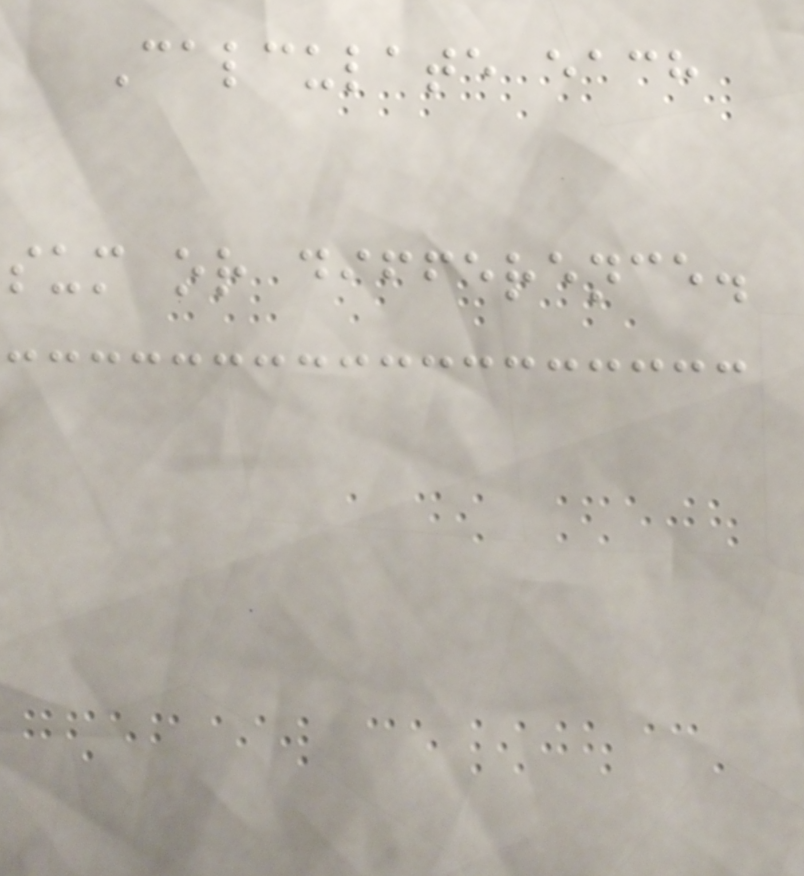Calculate each
sum or difference.
